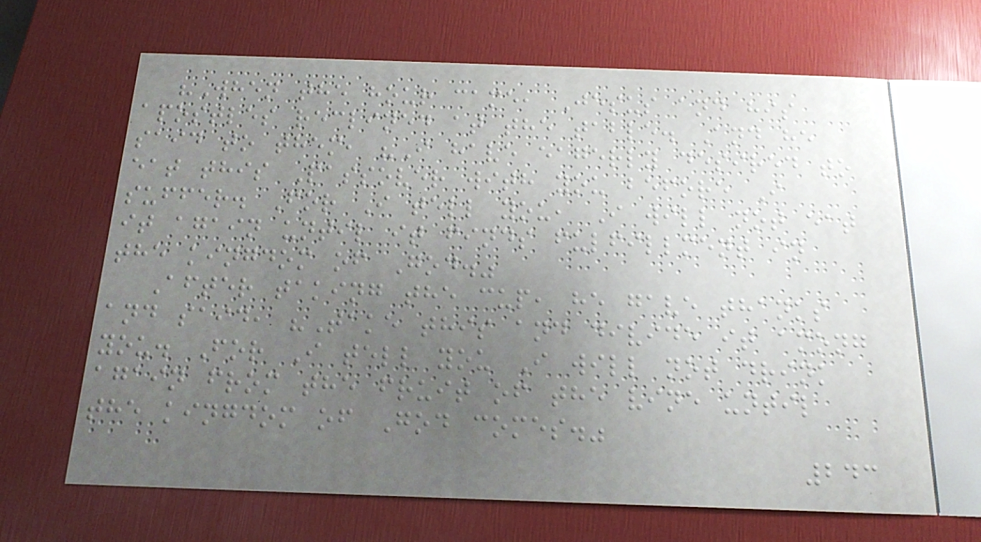"When the hour came, Jesus and his
apostles reclined at the table. And he
said to them, "I have eagerly desired to
eat this Passover with you before I
suffer. For I tell you, I will not eat
it again until it finds fulfillment in
the kingdom of God."
After taking the cup, he gave thanks
and said, "Take this and divide it among
you. For I tell you I will not drink
again from the fruit of the vine until
the kingdom of God comes."
243
